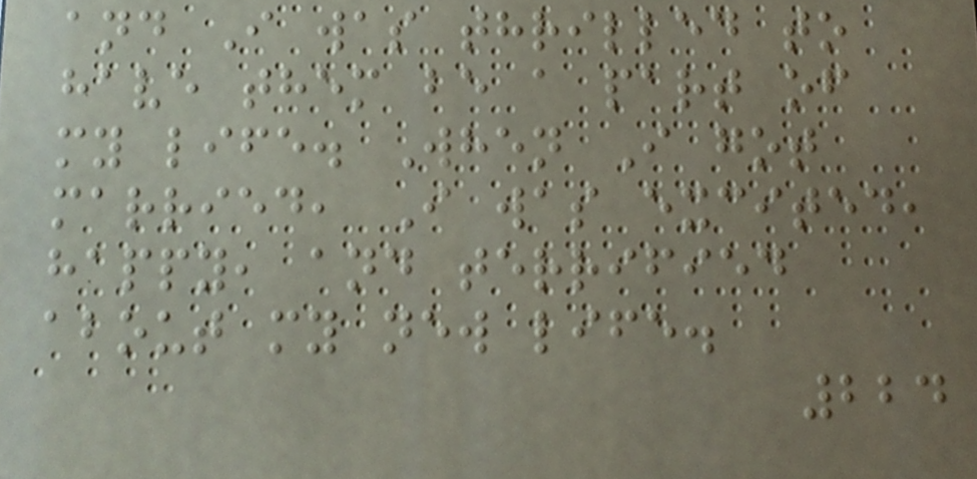and I was thrilled to
have them be a part of
my life. When I got
married, I was excited,
happy, and terrified
about my new life.
224
